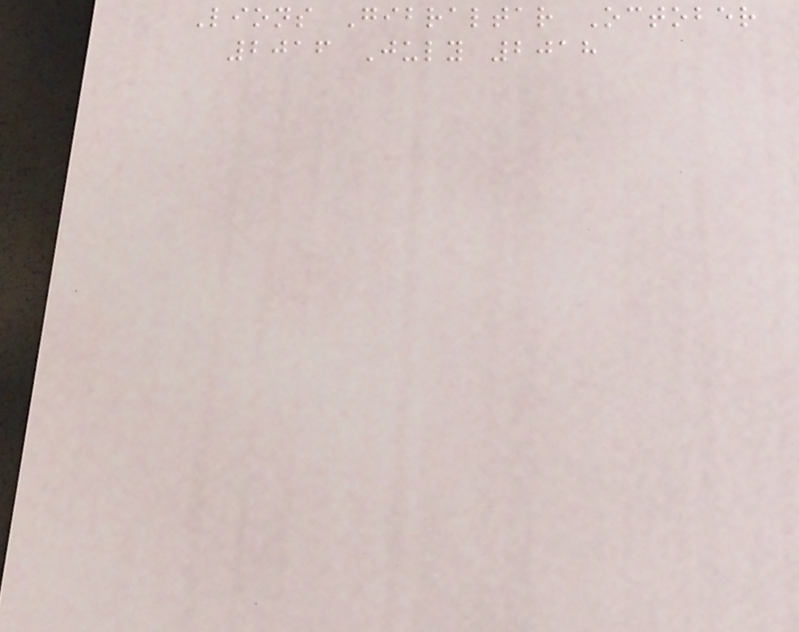Lions Gibraltar October
2016 July 2018
